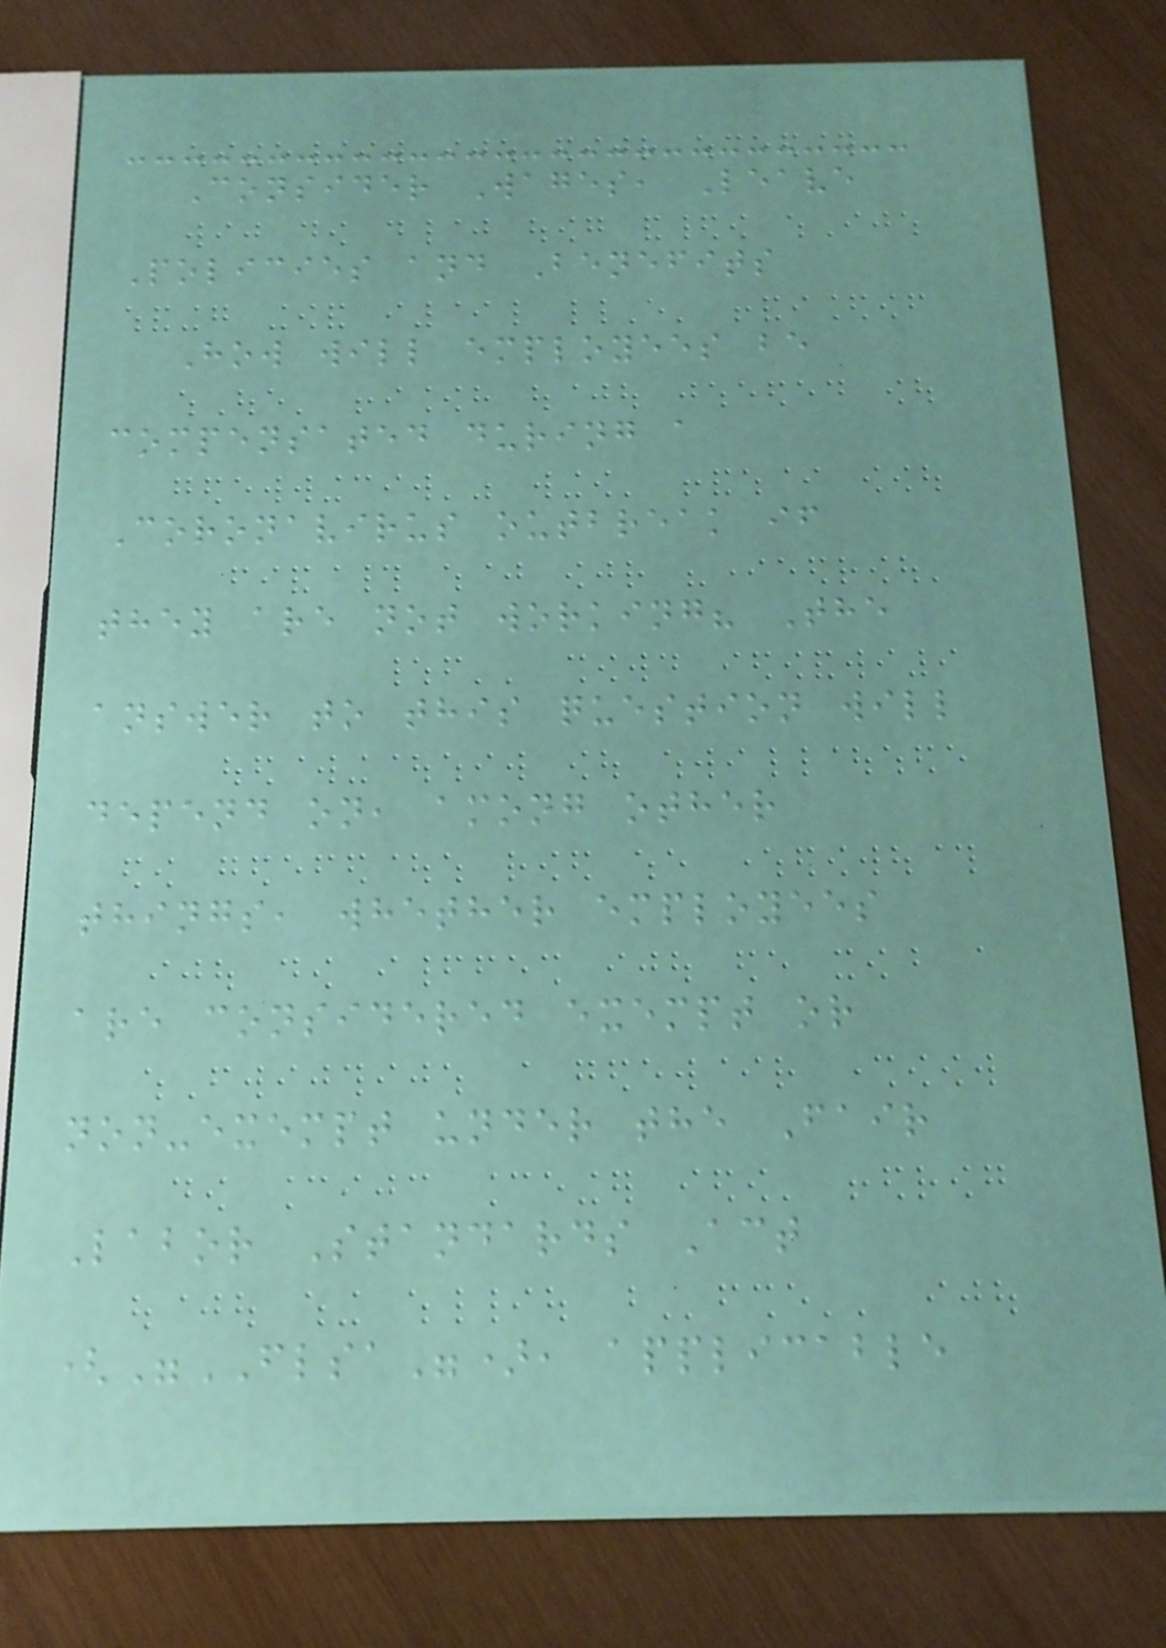Consider Wages, Leave
Policies and Benefits
How will employees be
compensated during a
Coronavirus outbreak if
they are not working? The
answer to this question will
depend on, among other
things, whether employees
are considered exempt or
non-exempt under the Fair
Labor Standards Act
("FLSA"), applicable
